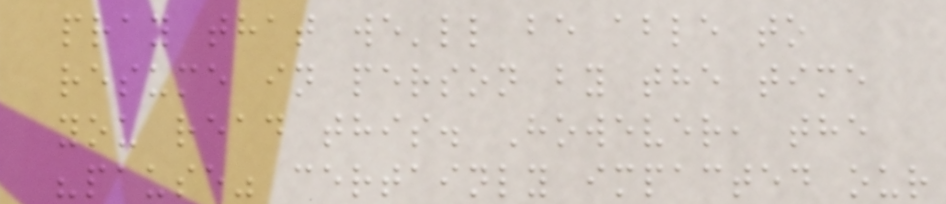pray that we'll be able to
resume in person by the time
you read this. However, the
"pause" certainly impacted our
